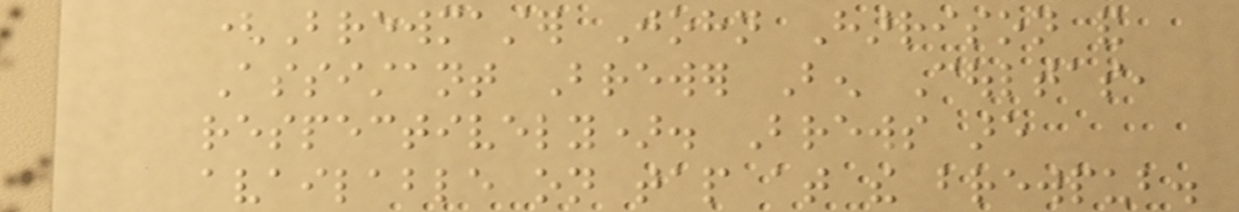(Brewmaster John Harrison and
Assistant Brewer Ben Coultas,
respectively). Brews are
available on tap at the brewpub.
